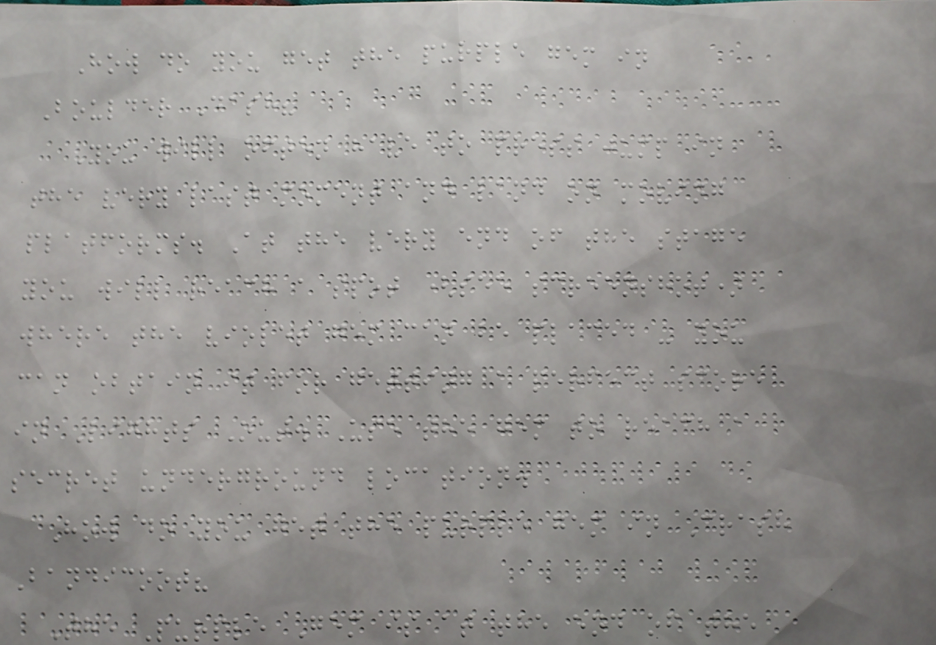How do you get the purple gem in
Boulder Dash?
You will often have to press jump in
the very last moment and land on moving
platforms. At the very end of the stage
you will reach a spot (see screenshot)
where the violet gem can be placed - you
can obtain it for getting a perfect score
in Lights Out. Use the gem to reach a
secret underground location.
How do you get the purple gem in Crash
Bandicoot?
The Purple Gem is at the end of the
